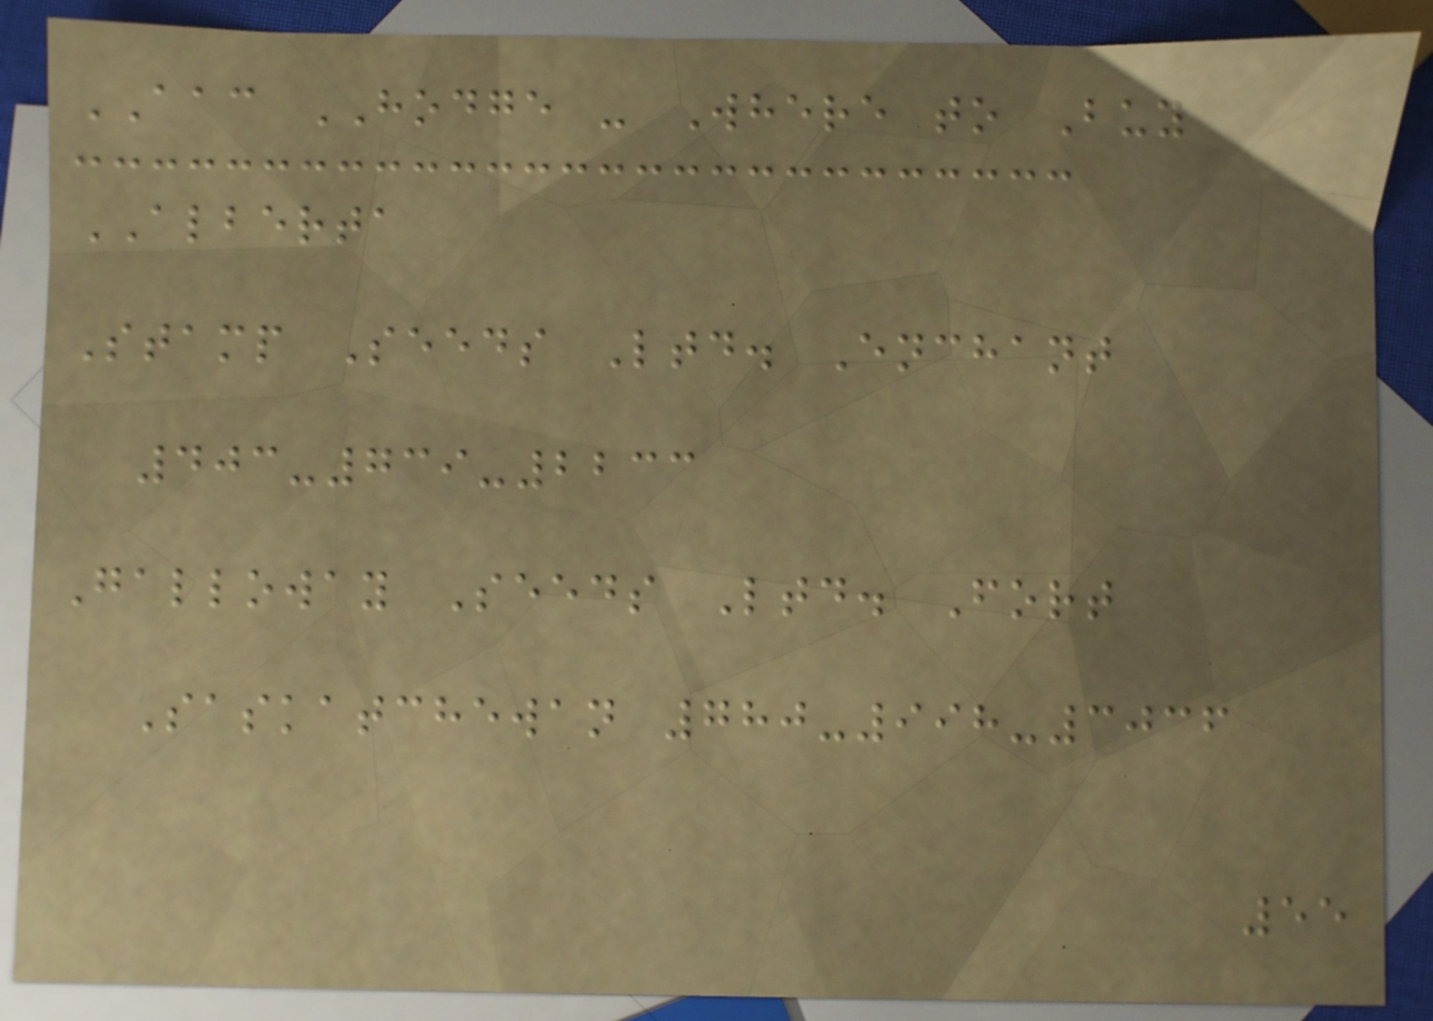AAC HODGE - Where to Buy
ALBERTA
Stamp Seeds Ltd. Enchant
403-739-2233
Galloway Seeds Ltd. Fort
Saskatchewan 780-998-3036
55
